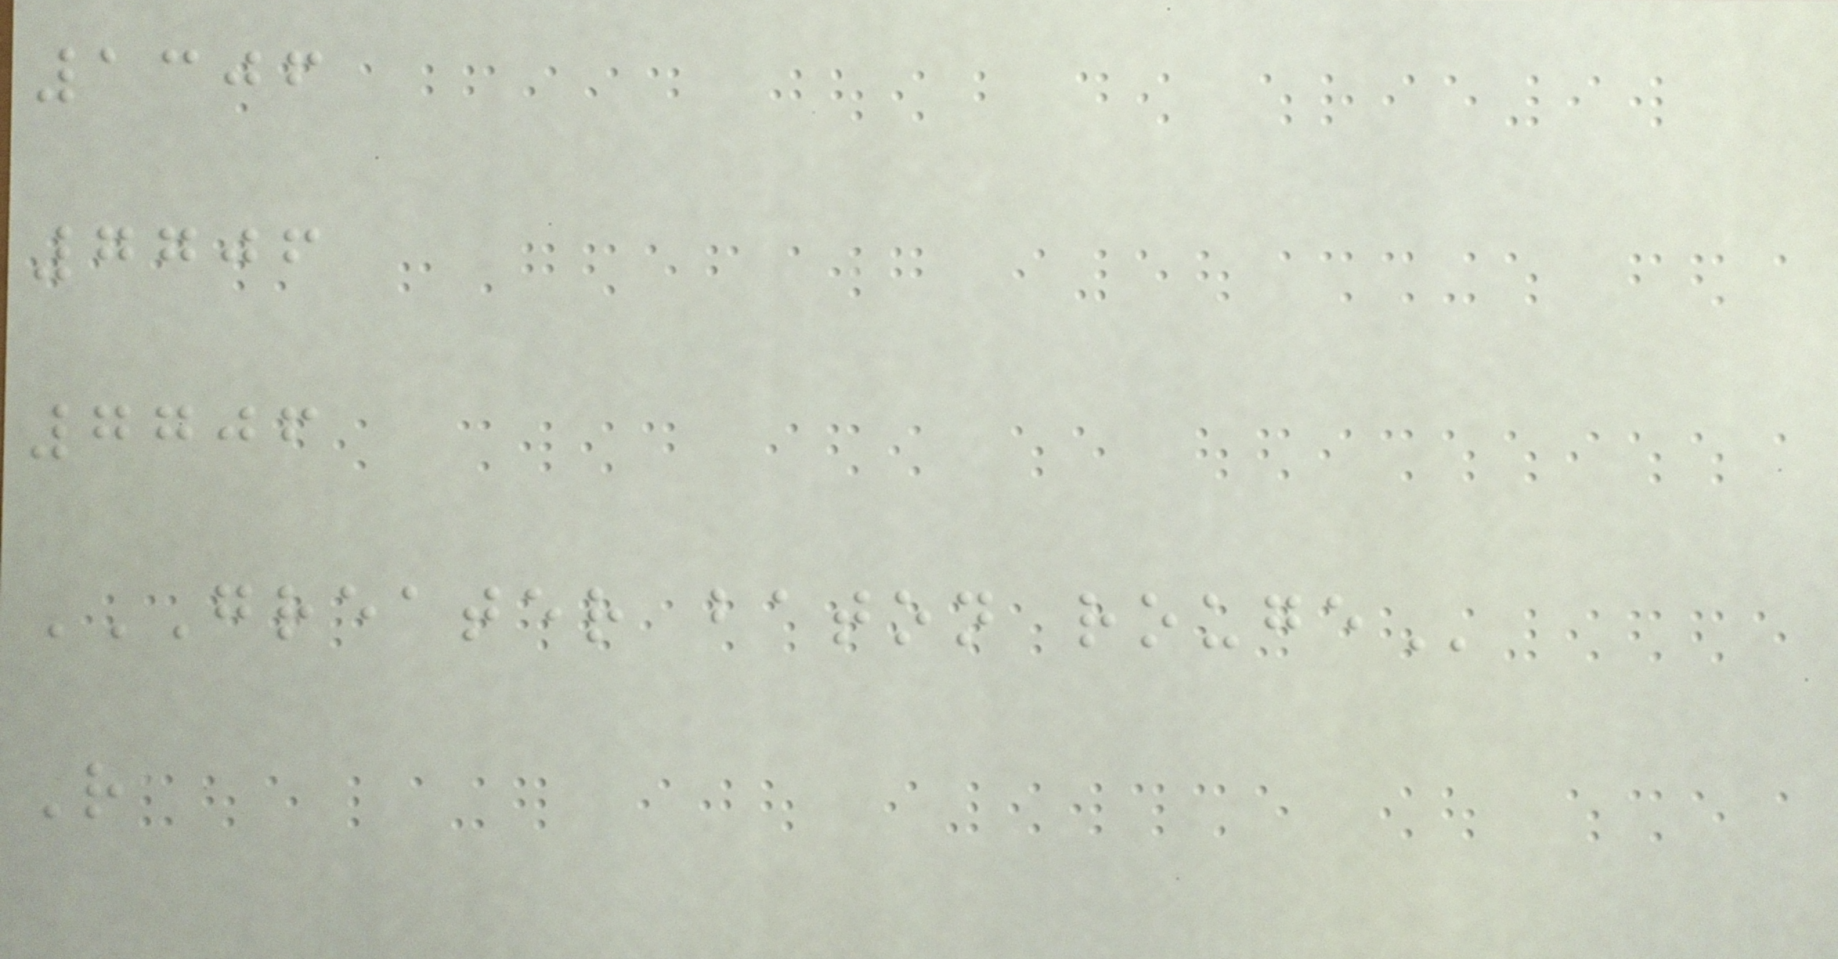1306
7706
7706
GREATER BATON ROUGE
R
